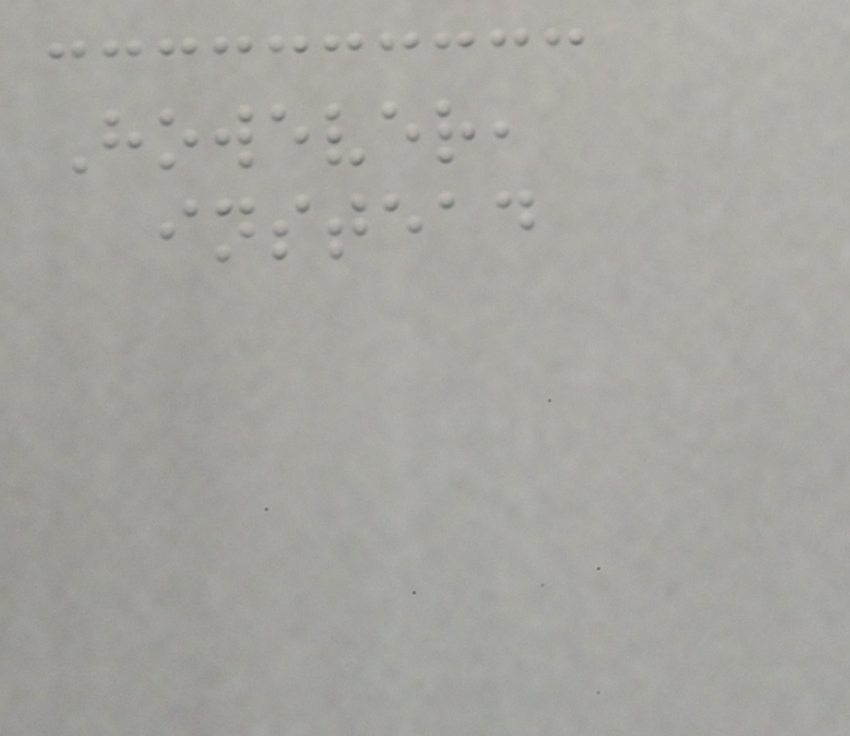However,
instead
